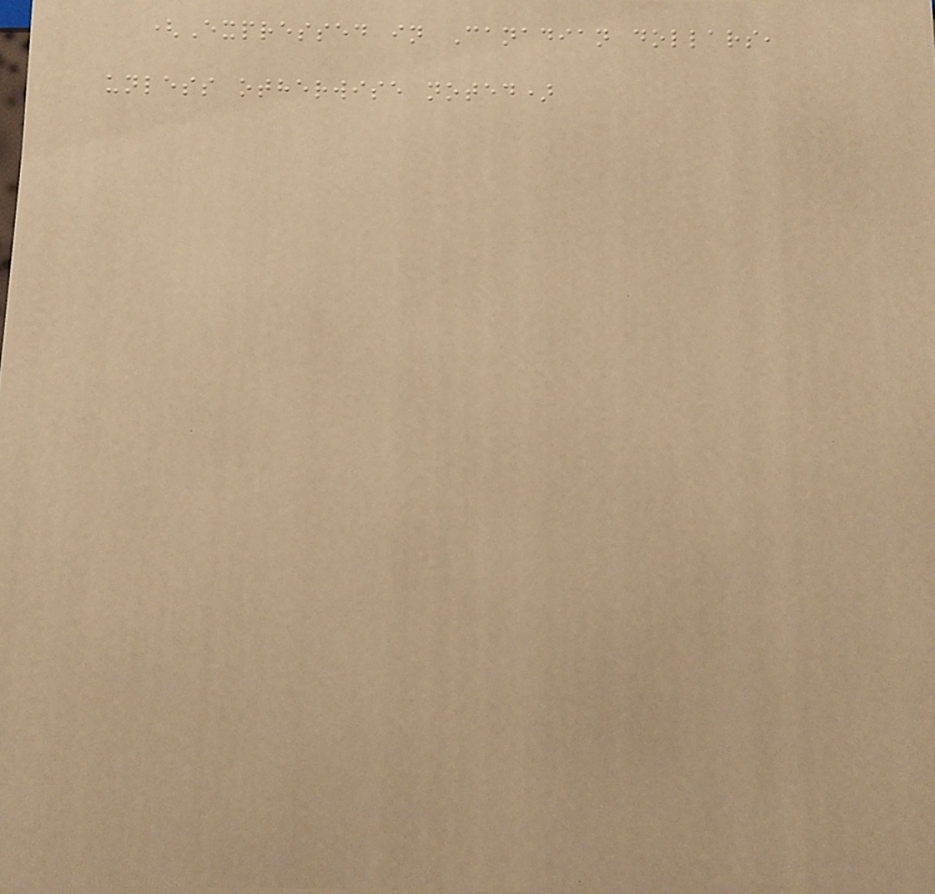(Expressed in Canadian dollars,
unless otherwise noted)
